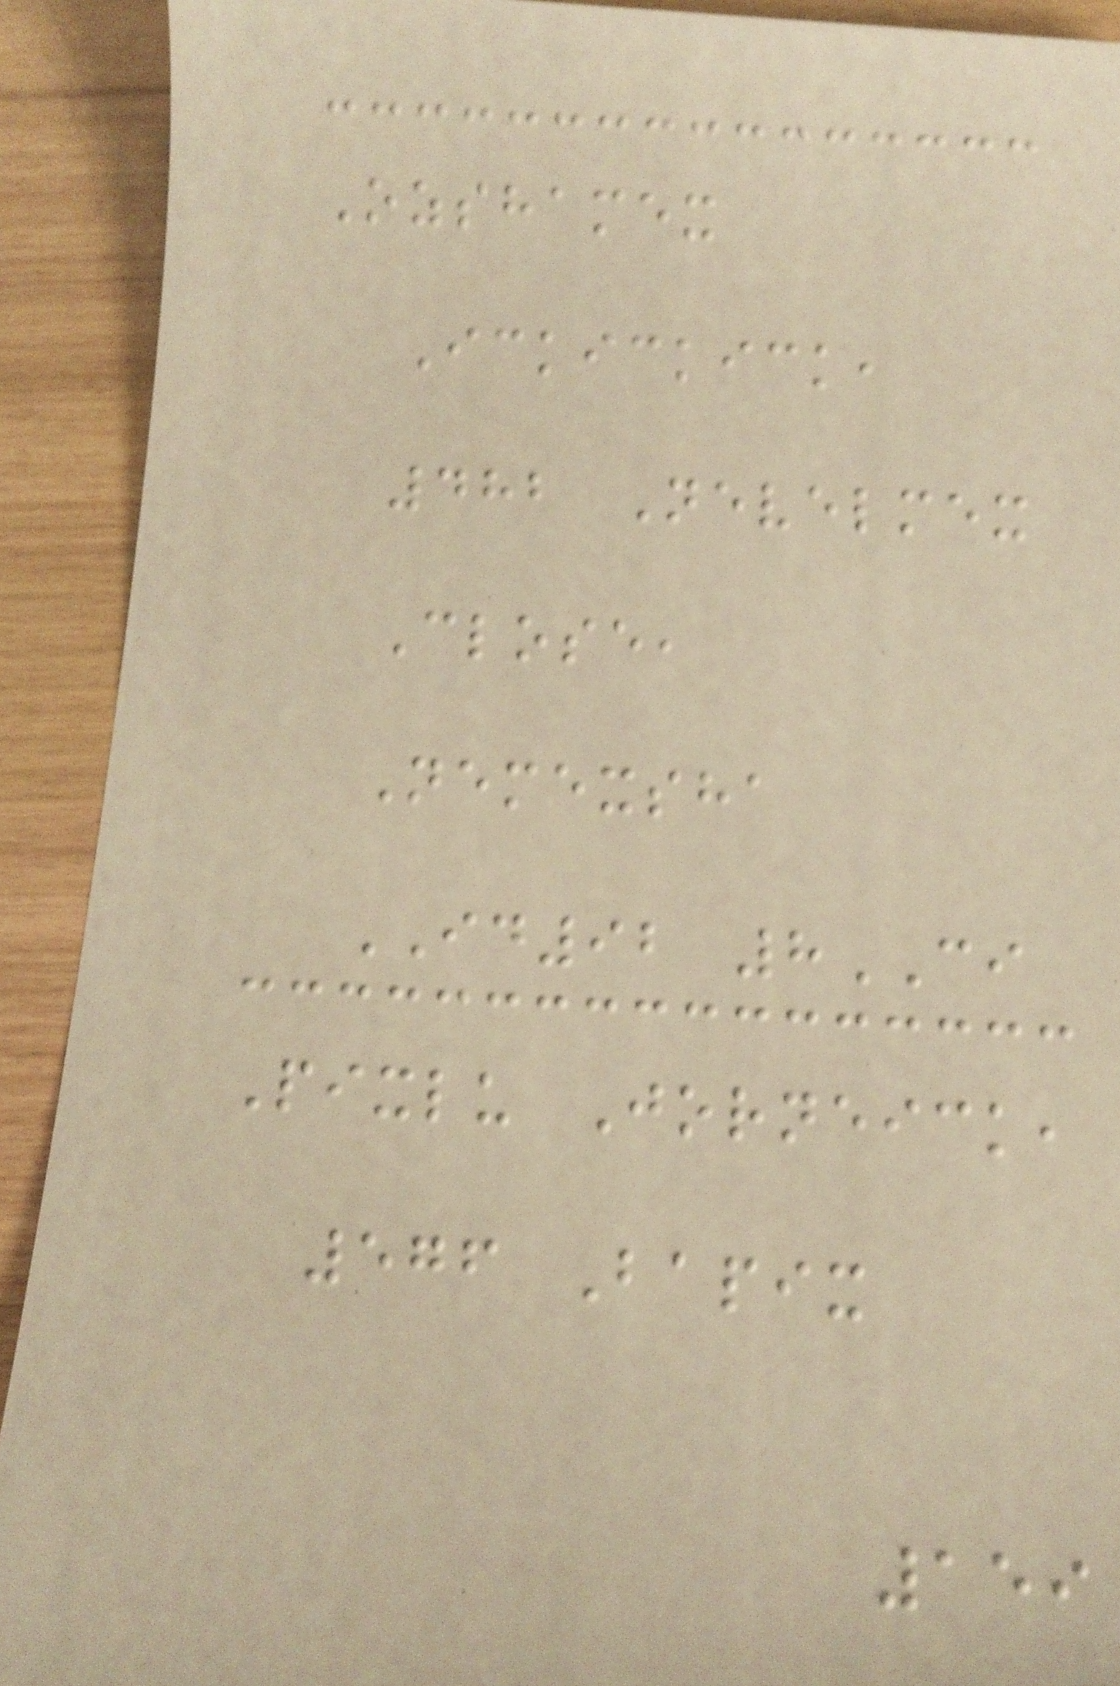Ozshamex
Ickickick,
482 Nevelmex
Close,
Nemexsha
ID92 8CI
Pixlu Jorneick,
576 Bapix
159
